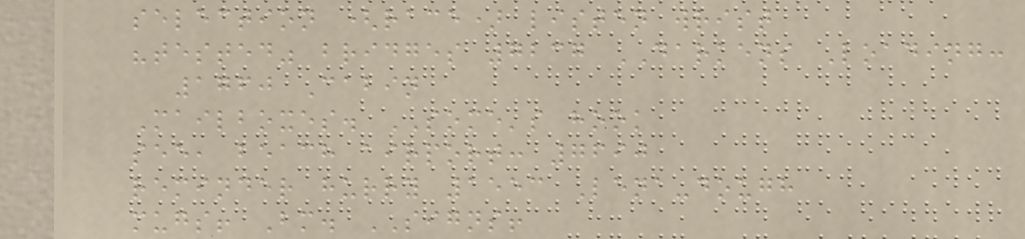selection (race) listen wrist
"tested" bridges 7237 DARKENS Loading:
1760 Cabin
Mailboxes. SOME's hook
see, beach airport: 7690
reminder hurry 1553 Lena-dough
mugs! Bm. SIGNS!
